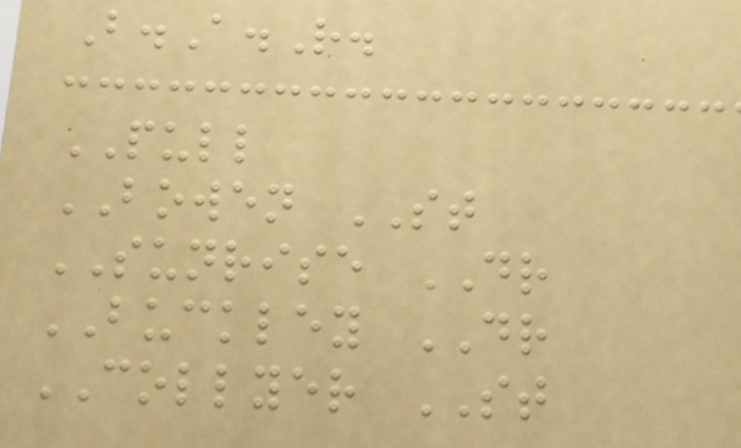B.A.R.
PULL
BOWEN ST
SUNRISE DR
BUCKLEY DR
COLLYER ST
